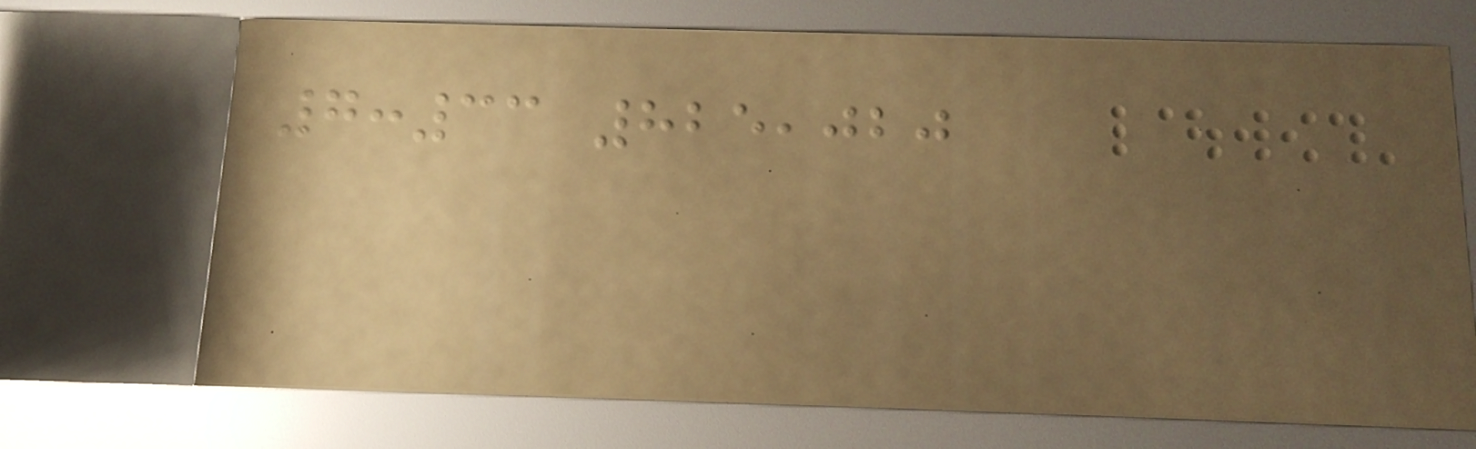7:33 825,020
